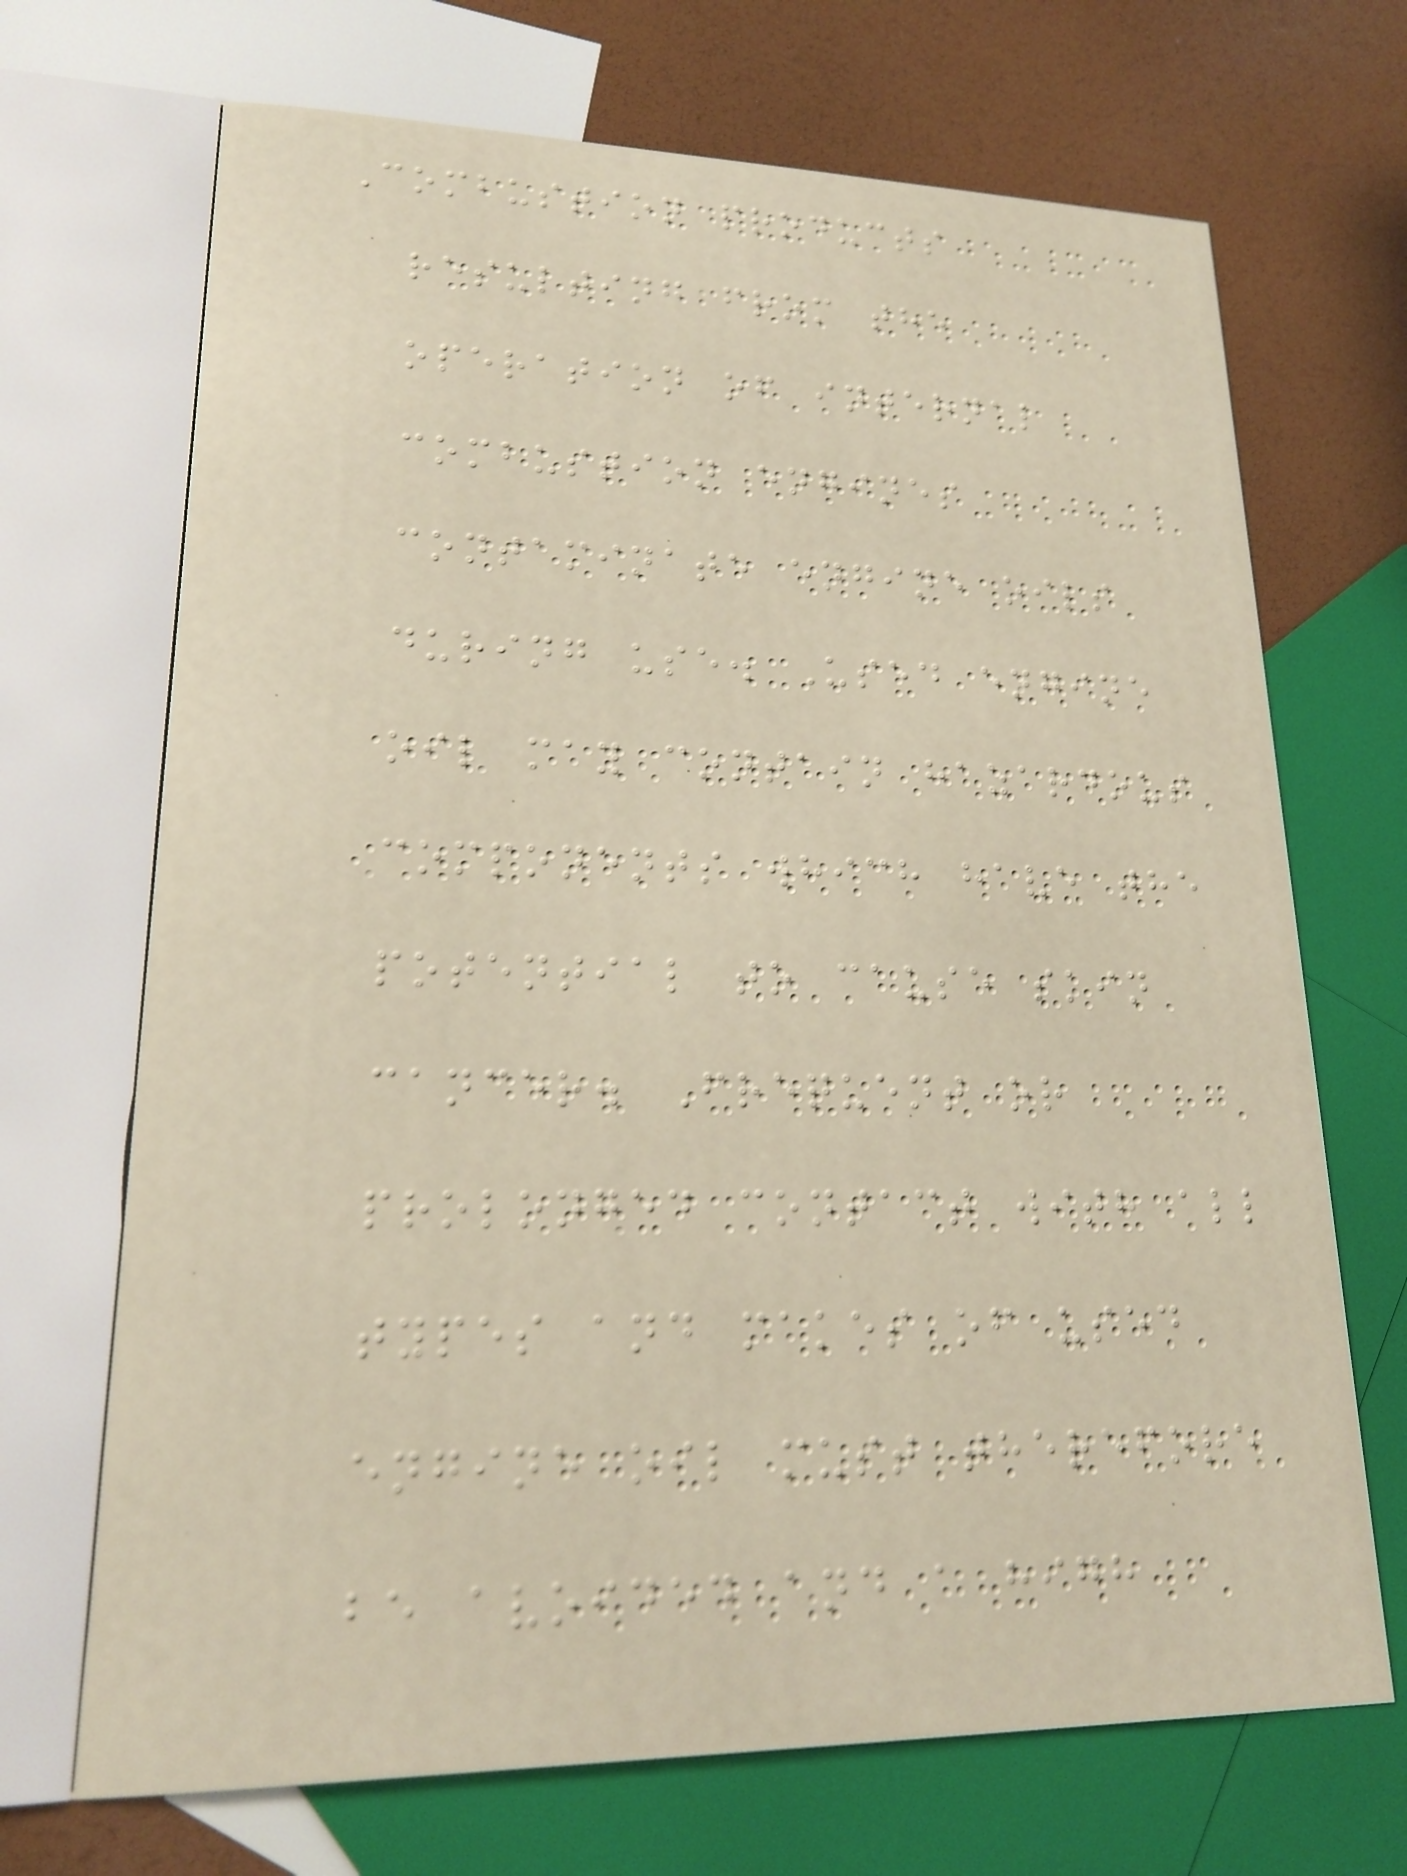Combustion products
resulting from the
operation of internal
combustion engines
contaminate engine oils
during use. Used engine
oil may contain hazardous
components which have the
potential to cause skin
cancer. Frequent or
prolonged contact with all
types and makes of used
engine oil must therefore
be avoided and a high
